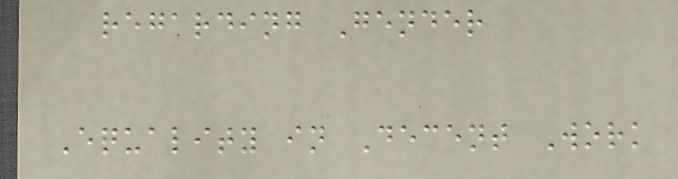regarding Gender
Equality in Decent Work
